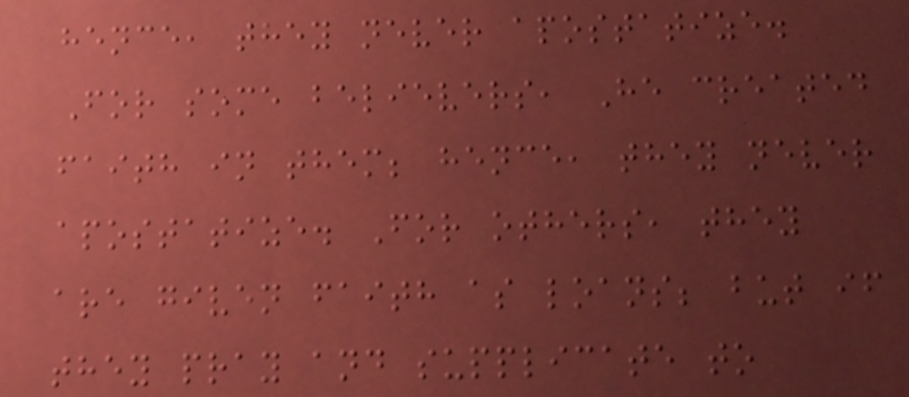hence, they never apostatize.
For some believers, He created
faith in them; hence, they never
apostatize. For others, they
are given faith as loans; but if
they pray and supplicate to
